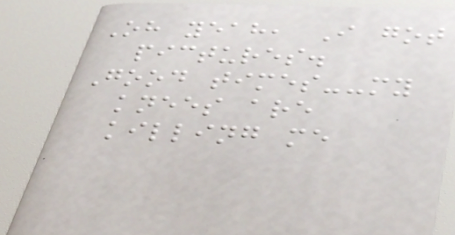Oh yeah, I got
pictures.
Good times--my
knees are
killing me
